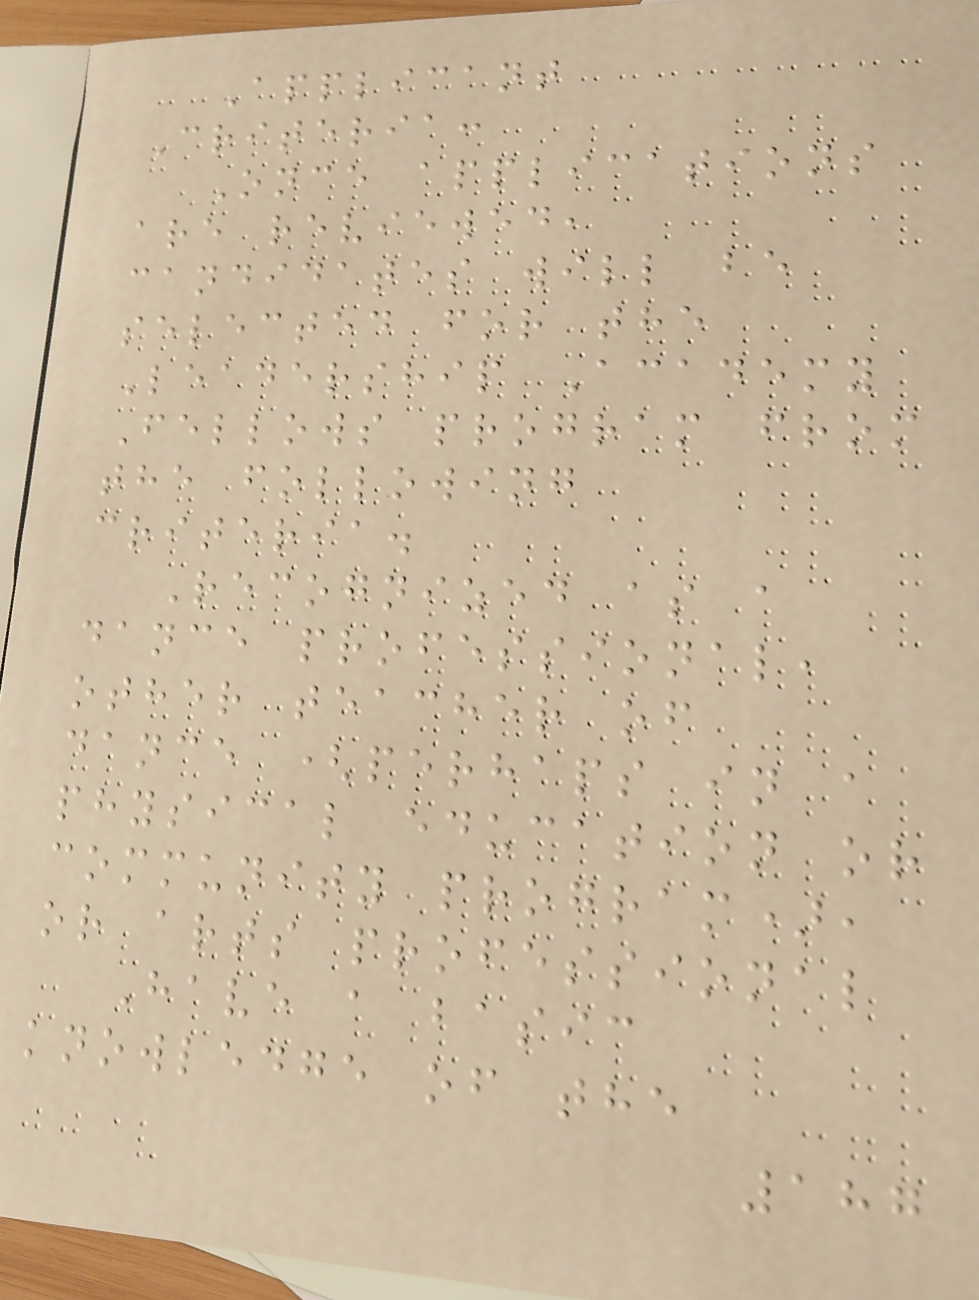Applicant
Criteria:
Once applications
are reviewed,
candidates will be
selected for the
Leadership Academy
Fellows program from
the following
criteria.
Recognized as a
dance professional,
other teacher of
dance (perhaps in a
physical education or
community program),
or arts professional
Have a basic
knowledge of the
187
